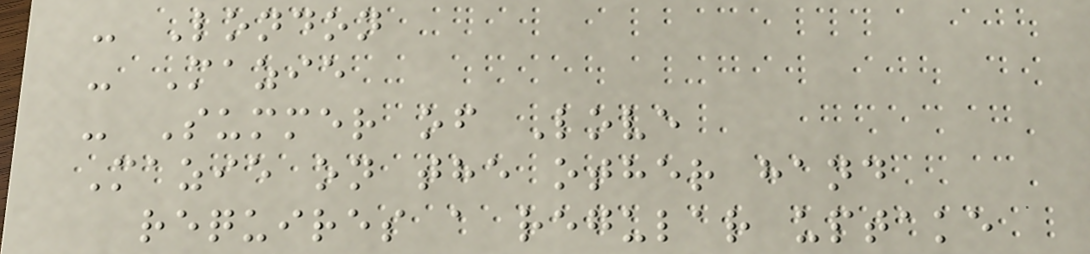- London
- Mazie
- Summer of Love
Mazie on the other hand
requires a regular uptake
